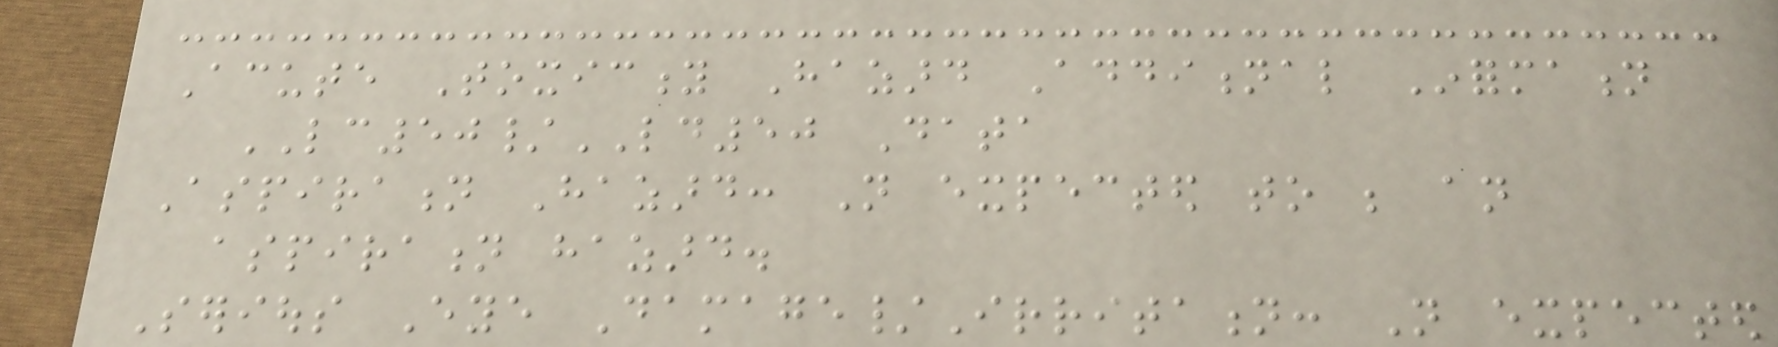Acute Toxicity Hazard Additional Information
LC50/LD50 Data
Aspiration Hazard: Not expected to be an
aspiration hazard.
Serious Eye Damage/Irritation: Not expected
